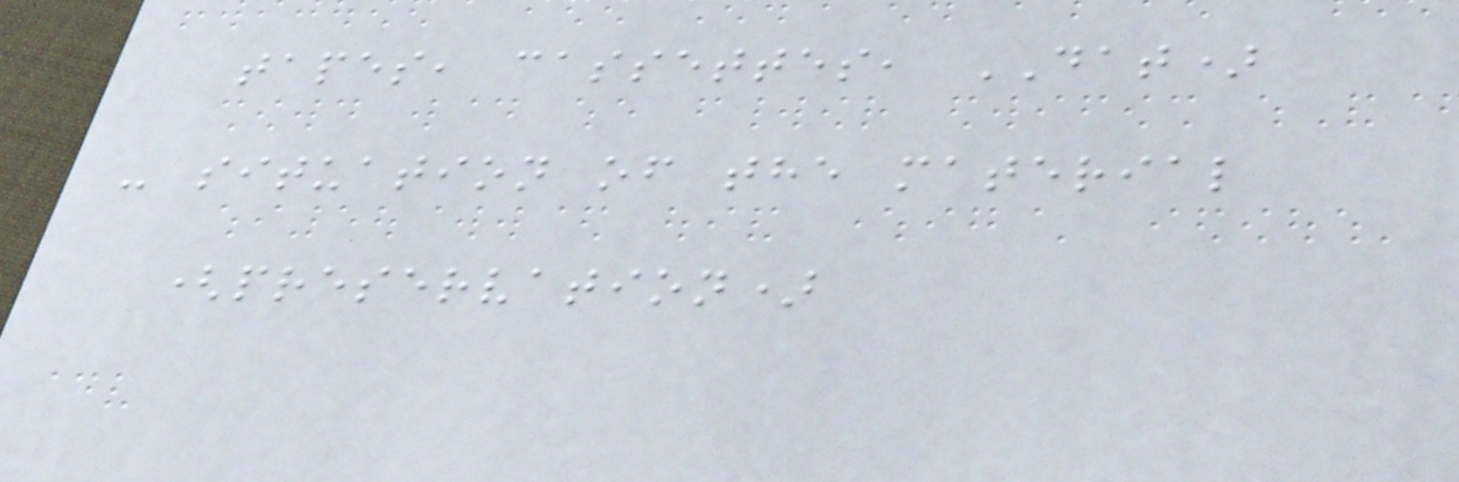tapes, cassettes, DAT)
- situation of the material
(preservation)
